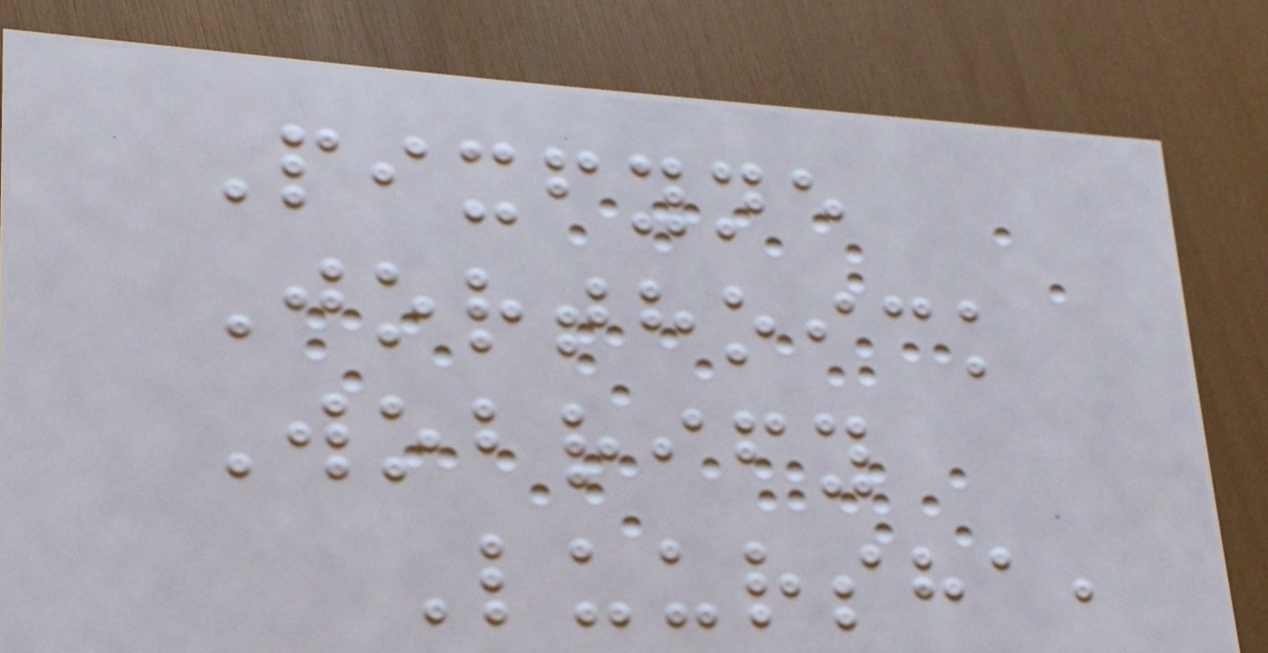Pixfyne
Jorthoick
Wobrify
Luursha,
